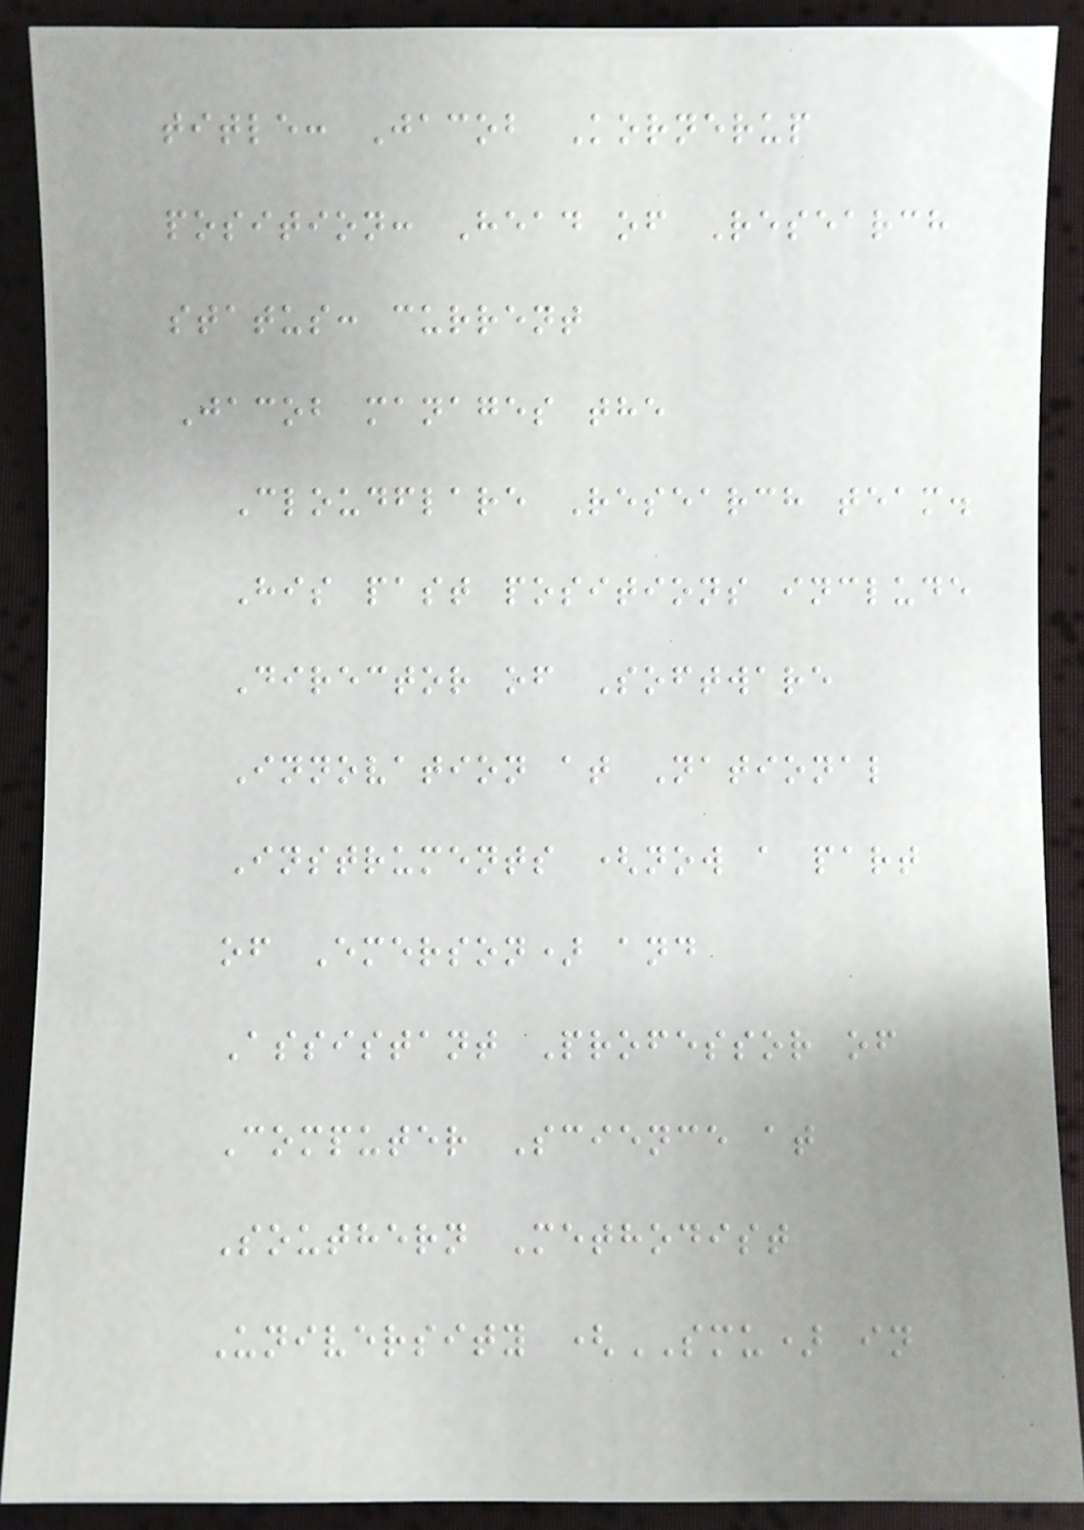title: Jacob Kornerup
position: Head of Research
status: current
Jacob manages the
Cloudflare Research team.
His past positions include
Director of Software
Innovation at National
Instruments (now a part
of Emerson) and
Assistant Professor of
Computer Science at
Southern Methodist
University (SMU) in
